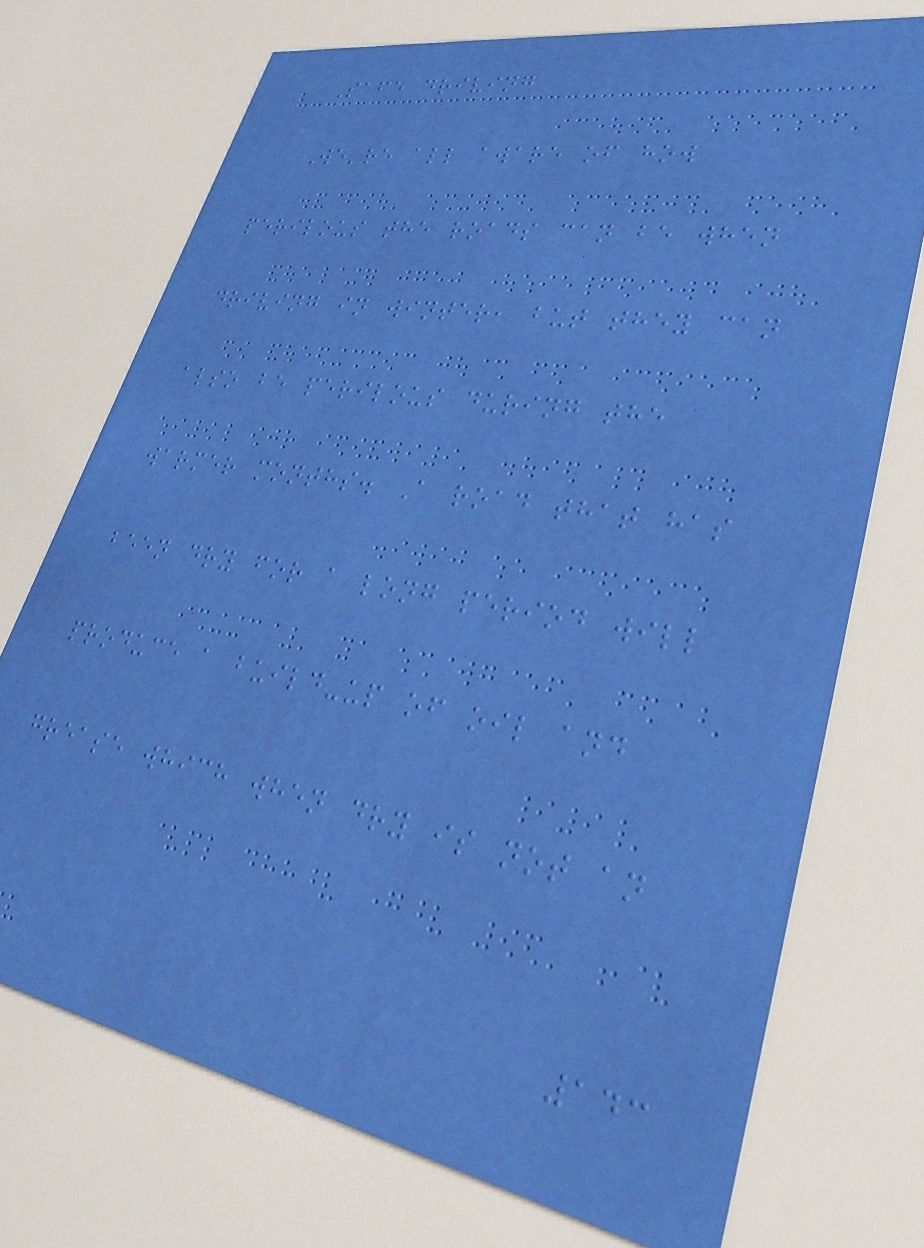Safe driving
We're all aware of how
perilous the roads can be when
driving in winter, but they can
also be perilous during the
warmer months. A road that has
been dry for a long period will
produce a build-up of oil and
grease which when dry is not an
143
